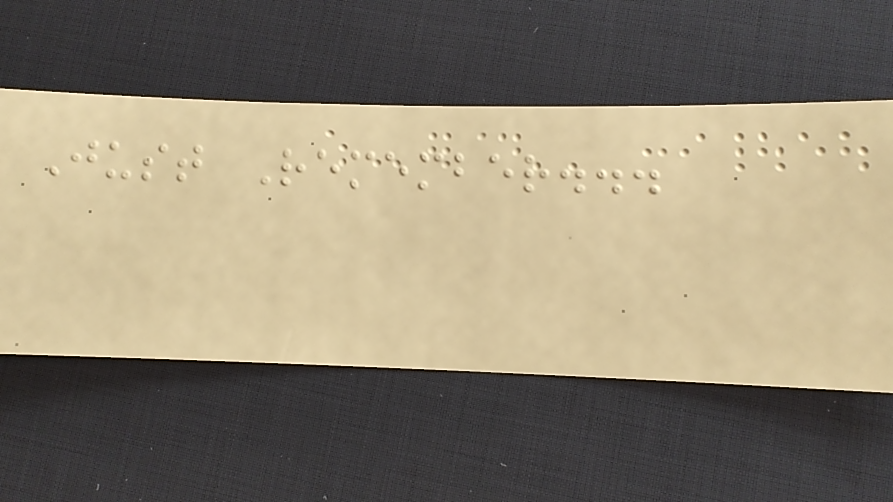Just Remember...
